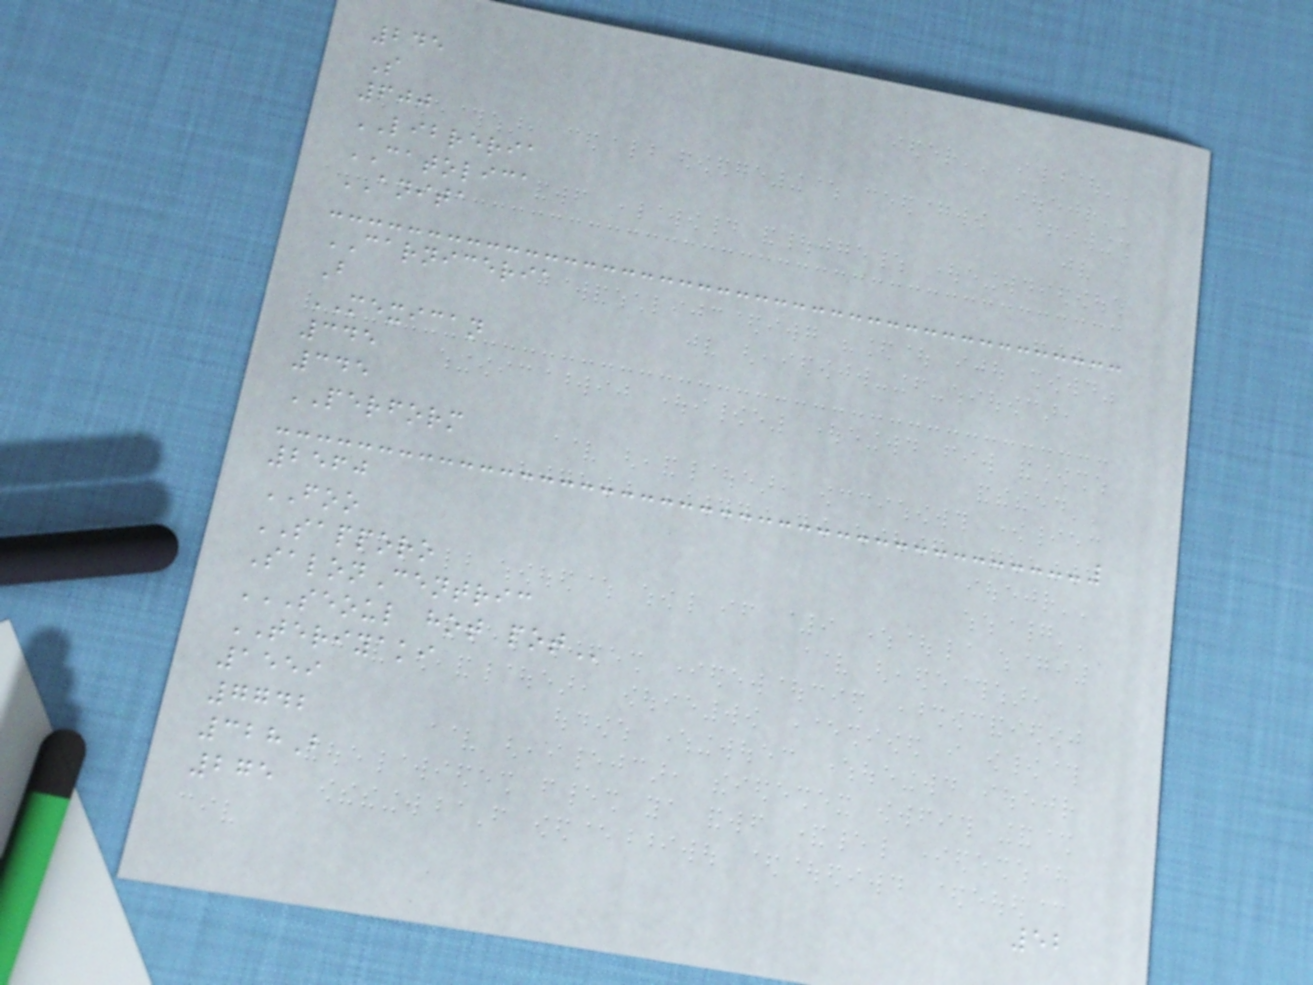245
S
600
LIBRERIA
CATOLICA
ANITA
CARNICERIA
B
MEXICAN
345
345
PERFORM
2560
FOO
SAPPORO
SalonCentric
SEOUL HOT POT
TERIYAKI
1559
7742
328B
275
52
